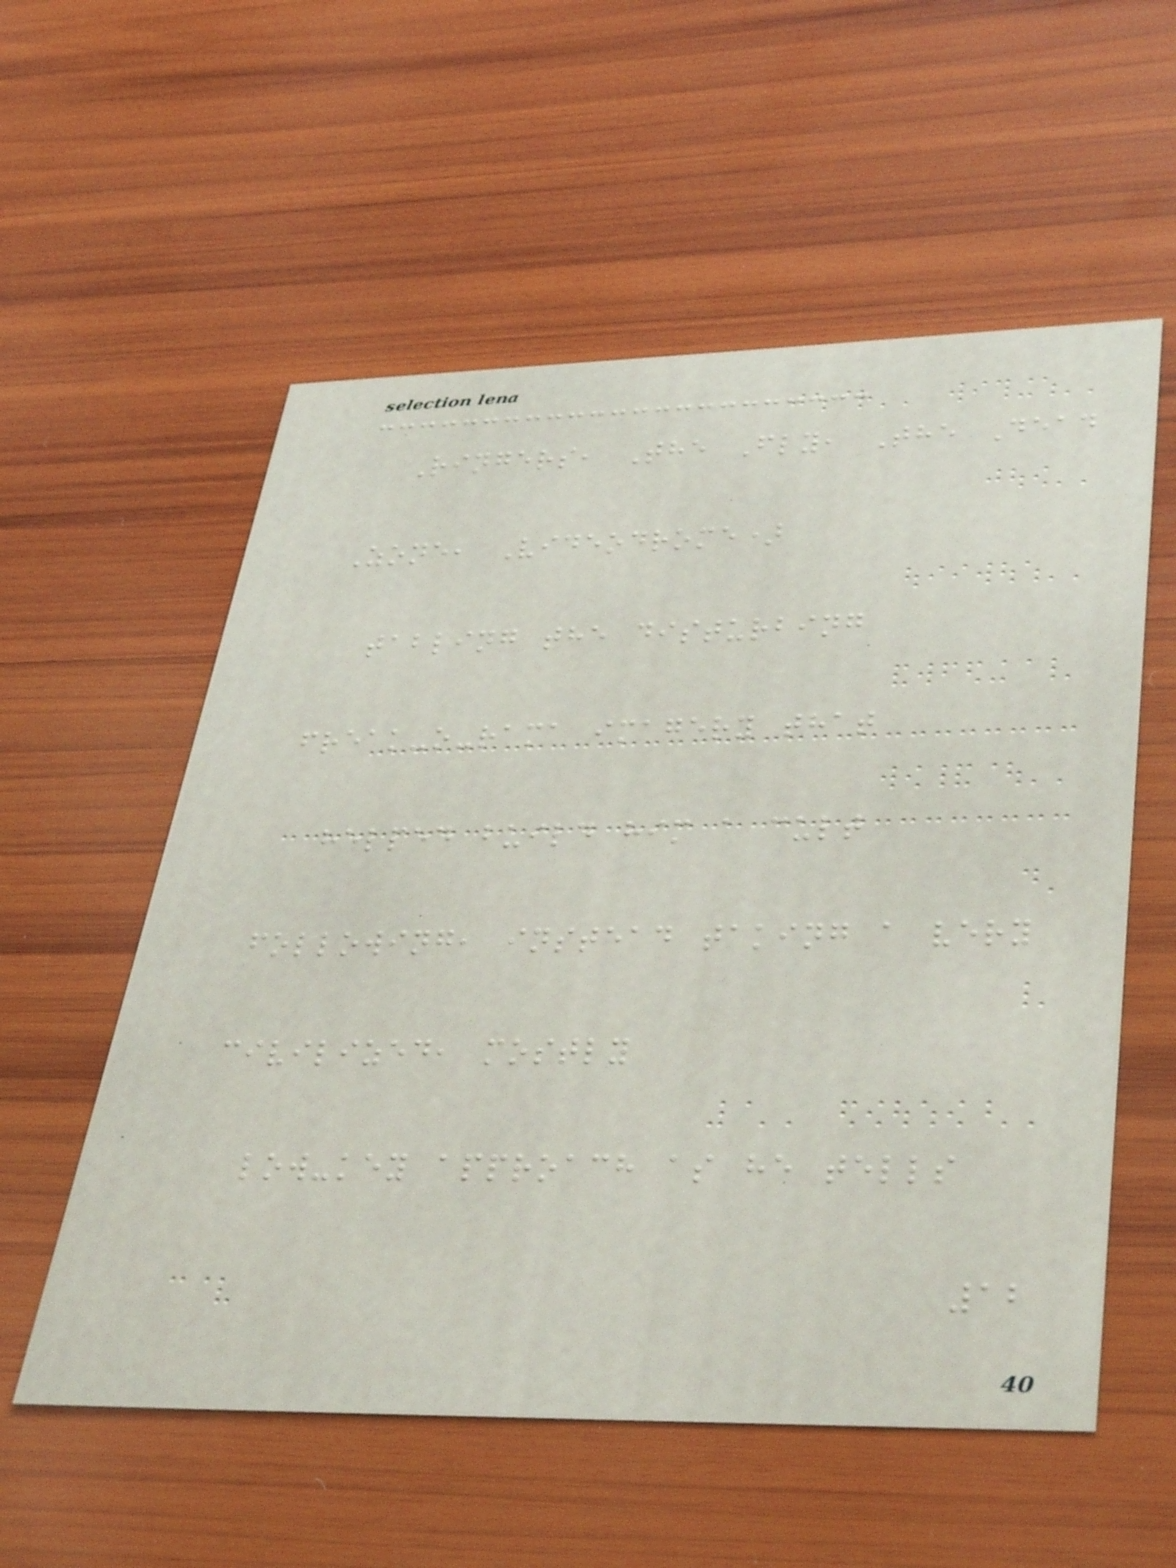Ringers, The Fly, The Dead
Zone, Videodrome)
tabling the disturbing
freak-o-rama imagery that
helped build him a cult
following, instead taking a very
civilized, mostly
low-key approach as he tells
12
